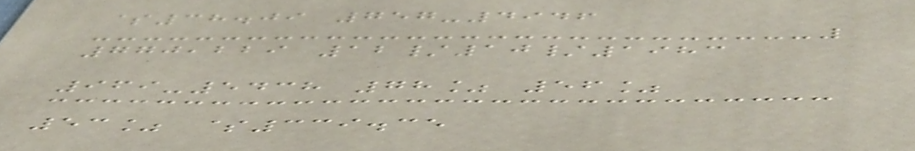$38.09 757-4946
770,229 12/10/1983
969-5438 78% 56%
53% $339.35
